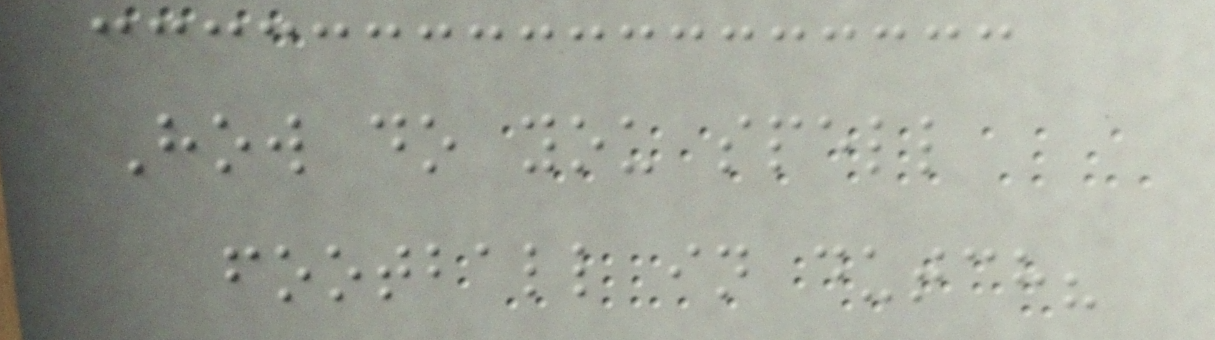How do you spell
football in dutch?
